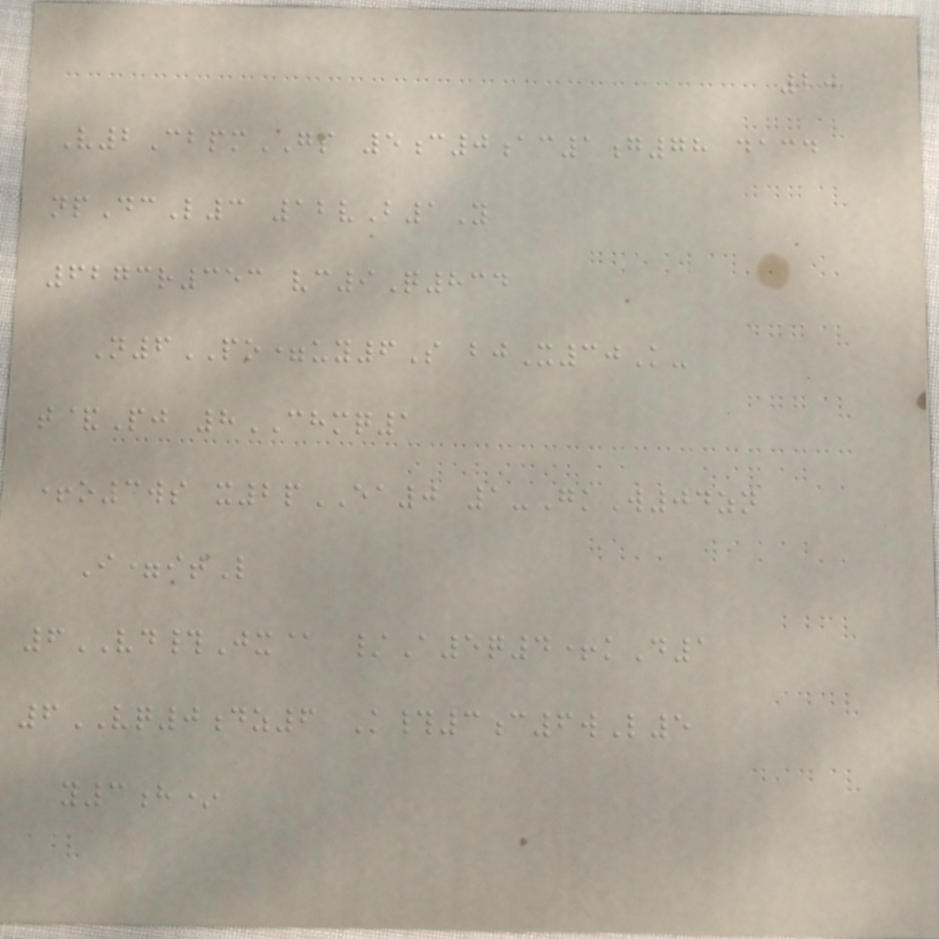20
V2CbpmGS 5c0ac1g78 dacd
npDcL3 12vB1Y
6273r353 vc9Q834
N6PO=uy6S bjX30K-
t&Pj 8CHMQ1
+o3ws x2pEA0 1-GkW04zn
I=itL
6VD#Jx@ /A5q4+kD1
6VQ0dz6 K#3c6wL5
y3h*
